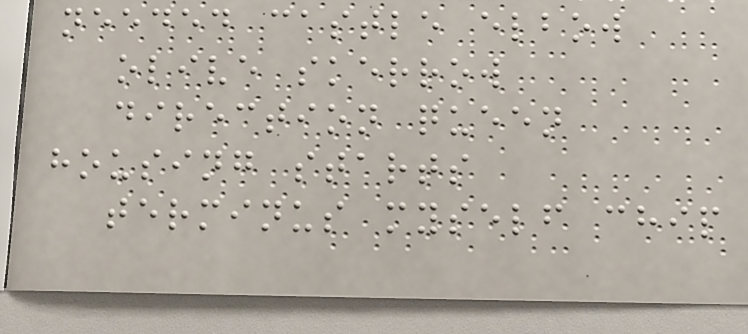needed castle elbow
olive skerrow
direction queen
housing starts
terminus myself chip
